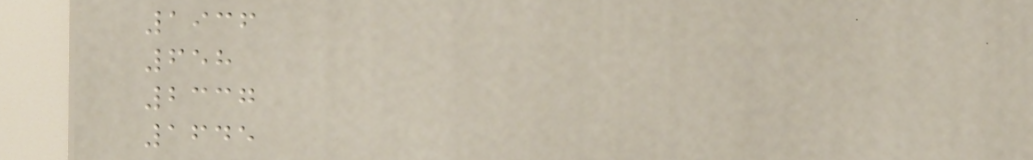1936
658
2337
1645
